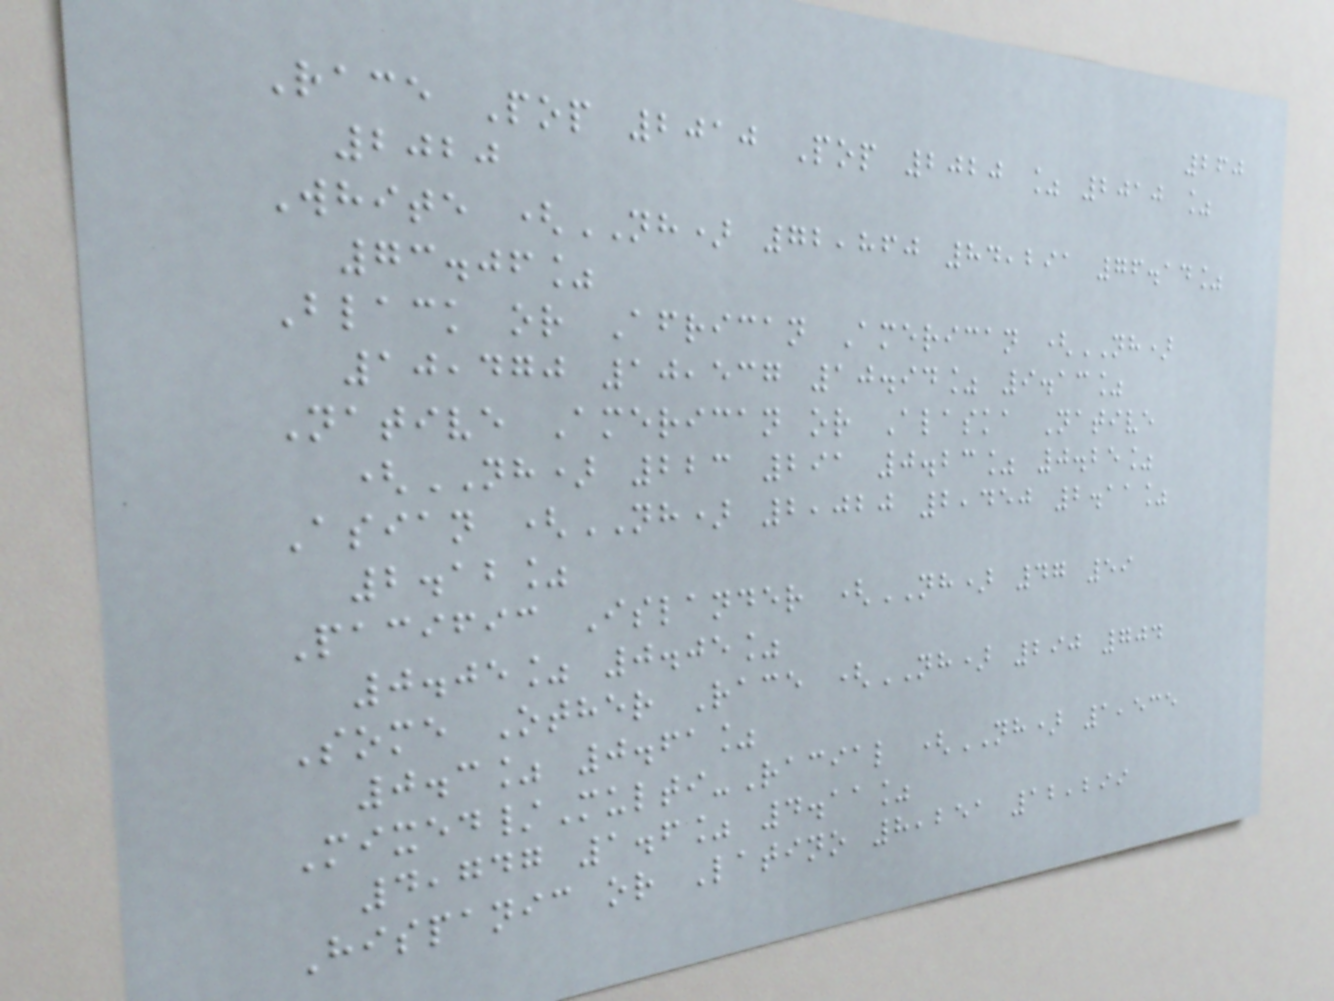260
Race Pop 2010 Pop 2020 % 2010 %
2020
White (NH) 72,860 84,291 76.14%
73.06%
Black or African American (NH)
10,470 10,537 10.94% 9.13%
Native American or Alaska Native
(NH) 223 291 0.23% 0.25%
Asian (NH) 2,020 2,450 2.11%
2.12%
Pacific Islander (NH) 47 59
0.05% 0.05%
Some Other Race (NH) 290 704
0.3% 0.61%
Mixed/Multi-Racial (NH) 1,535
4,747 1.6% 4.11%
Hispanic or Latino 8,251 12,299
